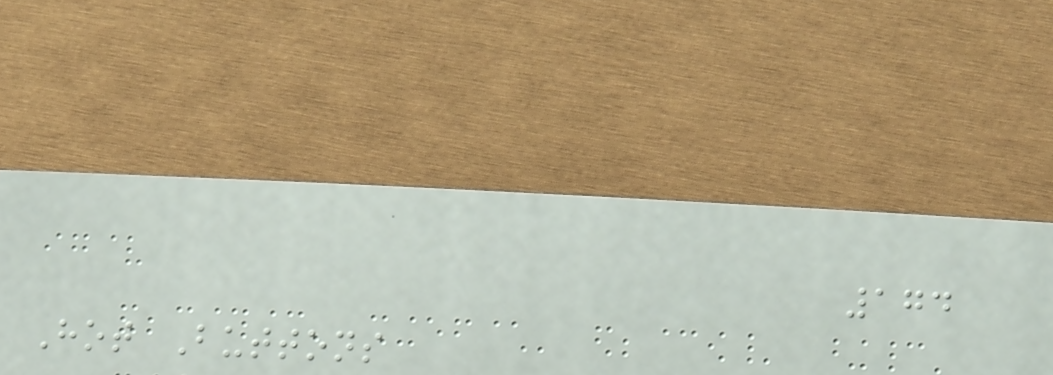174
Hot Buttons
